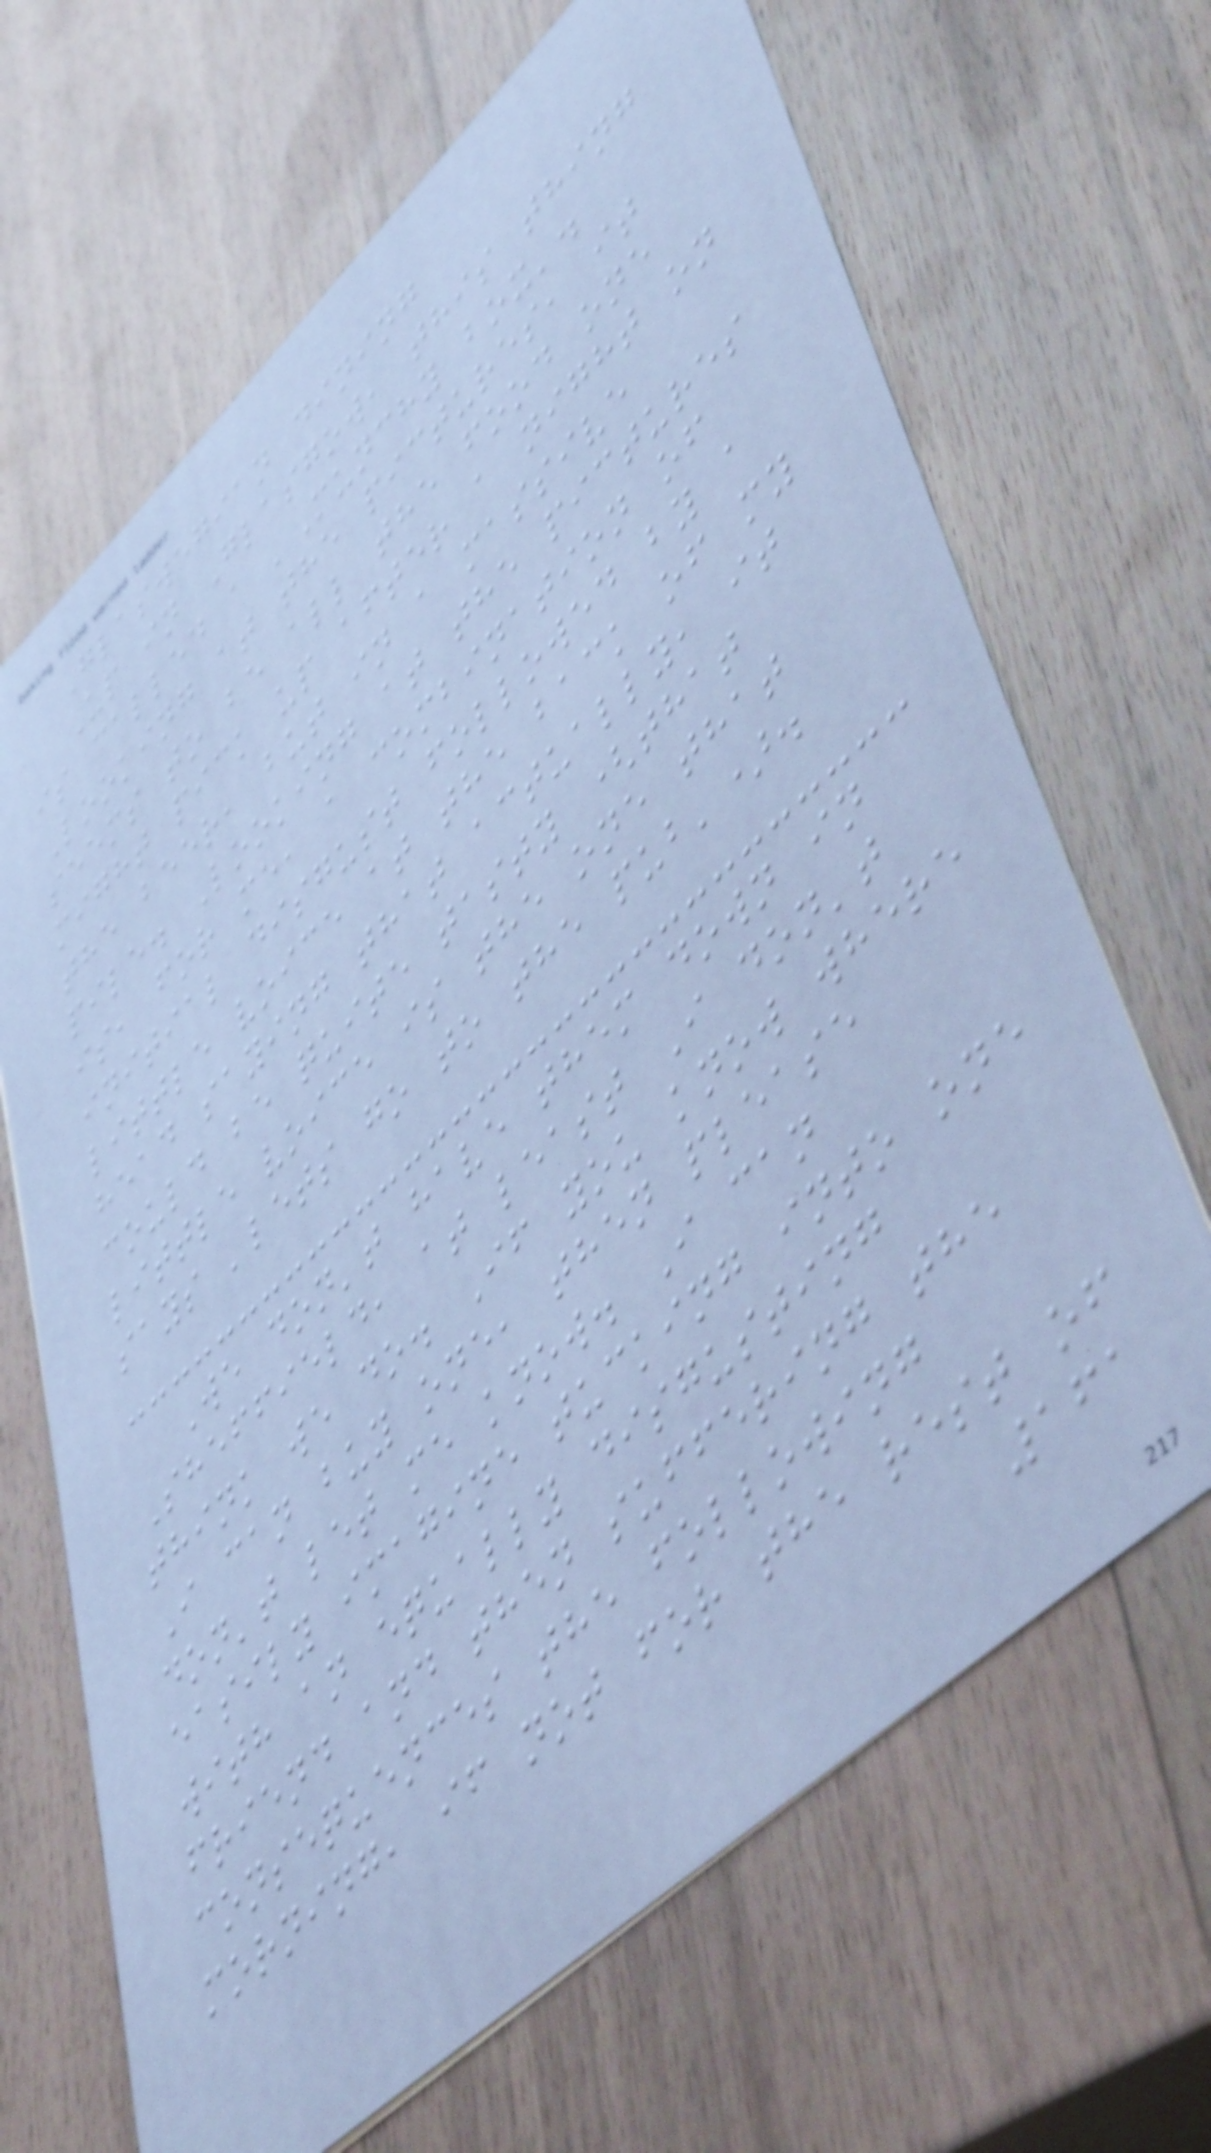Glaswegian dining
Up in Glasgow, this thing
is called a 'Munchy box'.
Looking at the pictures, it
seems to be all the food one
might pick up after a night on
the beer, but in a massive
pile. Looking at the pictures
is, for me, a combination of
initial disgust followed by a
little voice at the back of my
head saying that actually, it
could be quite tasty (that
little voice is the one that
says 'lets go to the pub').
We don't have them down in
Sheffield, at least I don't
think we do. If you know where
I can buy one, then please
don't let me know. I can
easily imagine tucking into one
with an equally disgusting
friend and then suffering the
consequences the following
morning, if not for the rest of
161
